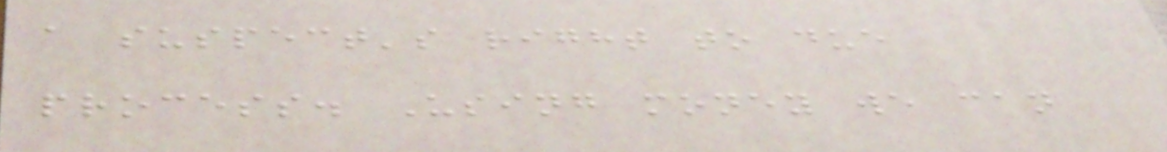a suspect's right to due
process. Using money we can
